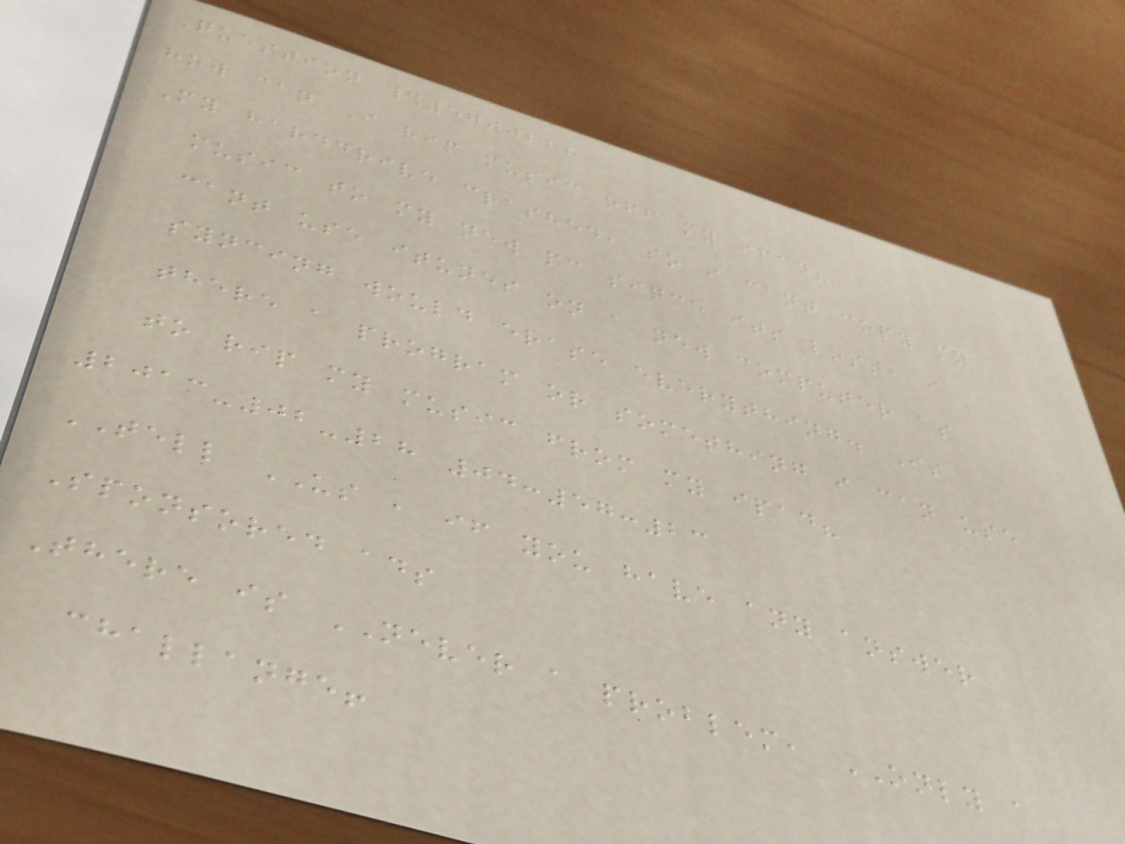Question #5700228
how can I rip music off my ipad?
My harddrive crashed, so i cant copy my
music to my new pc since its lost, i
cant use itunes on a new computer as
syncing would erase everything. Is
there a program or something i can use
to rip my music from my ipad?
2013-02-28 04:57:23
TELL US , if you have any answer
Sponsored ads
There is NEVER a problem, ONLY a
challange!
